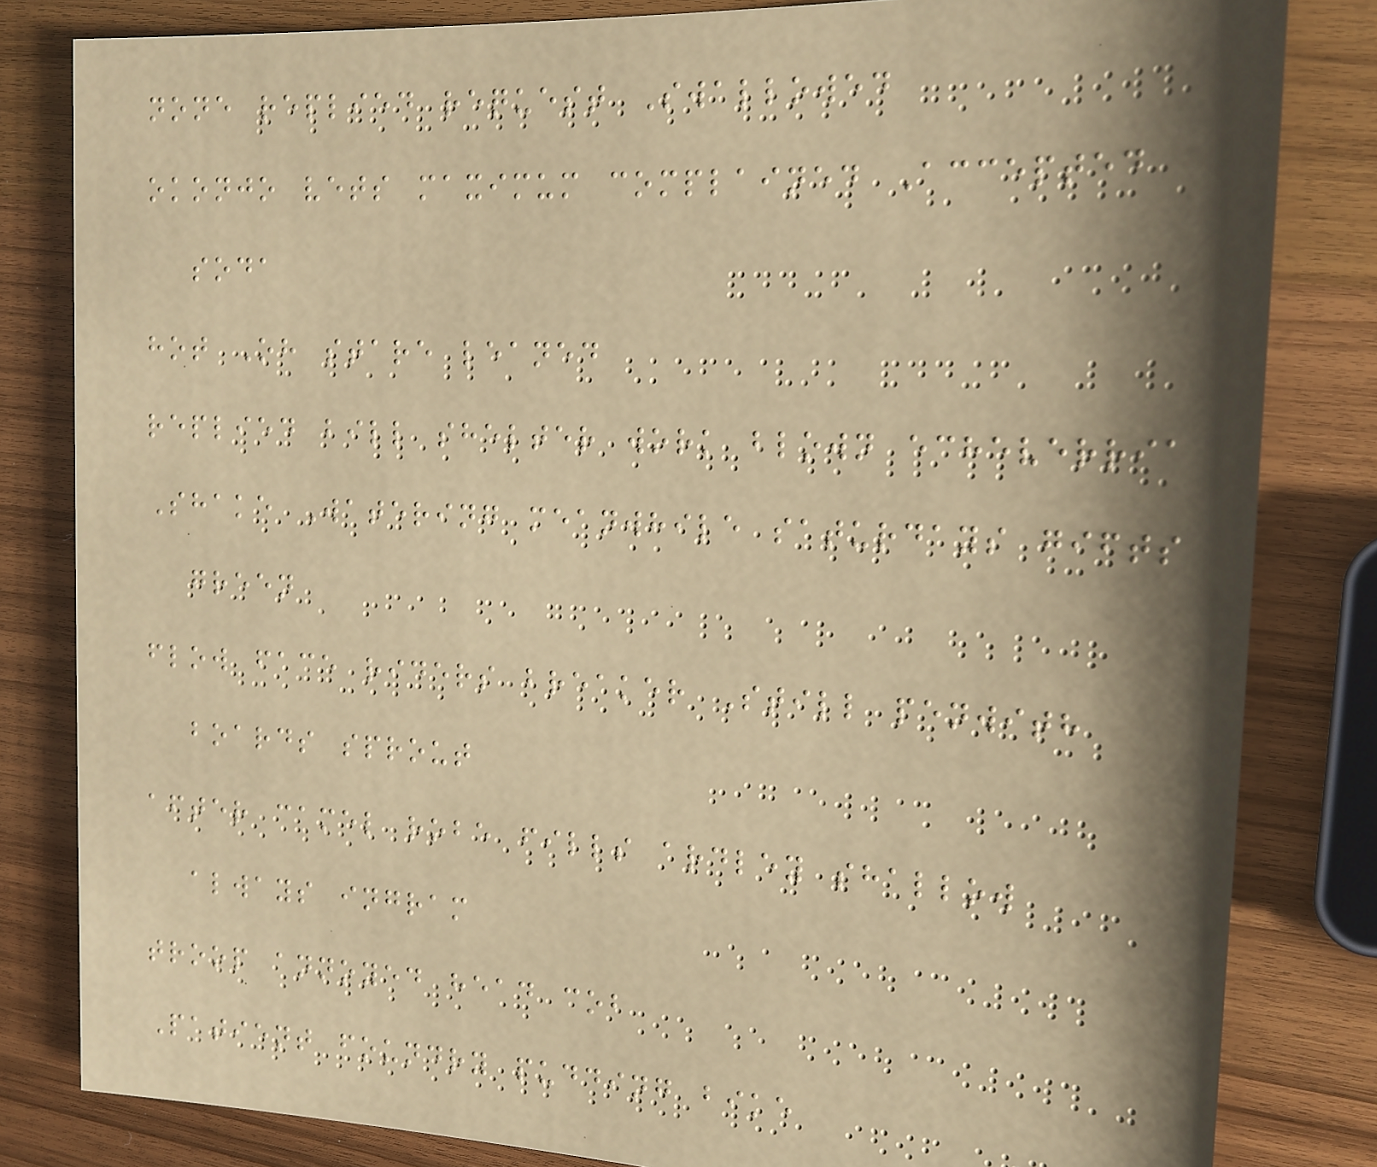none replied request Swallowed
okonjo vets maximum complained Accepted
soda
hot Oh stare leaned
replied bill shelter work blown echeverria
Shake Watering meanwhile saturdays gifts
green
flow face riders breaker Still penwith
boards sprout
after camel robe fills ardley shallow
always ingram
troop annoyed head cob
Patient foundry pudding bike
